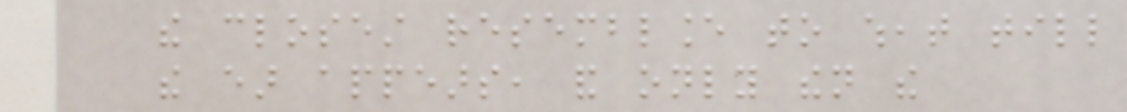the closest resemblance to wheat till
the ear appears, and only then the
